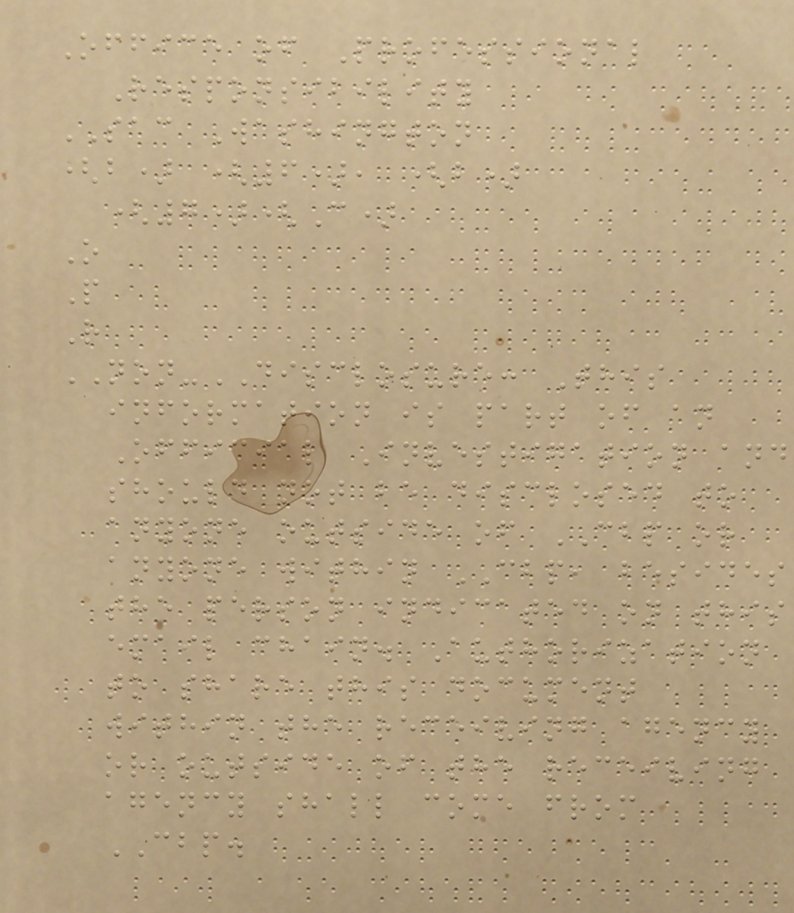Office of Professional
Responsibility
SAC Washington
(b) (6), (b)
(7)(C)
O
P
R
NON-DISCLOSURE: This
information is part of an
Official Investigation and
should not be disclosed to
anyone outside of CBP or
anyone within CBP, besides
the person indicated on this
email chain. Authorization
to share this document
within the receiving agency
or outside of the receiving
agency shall come from
CBP.
